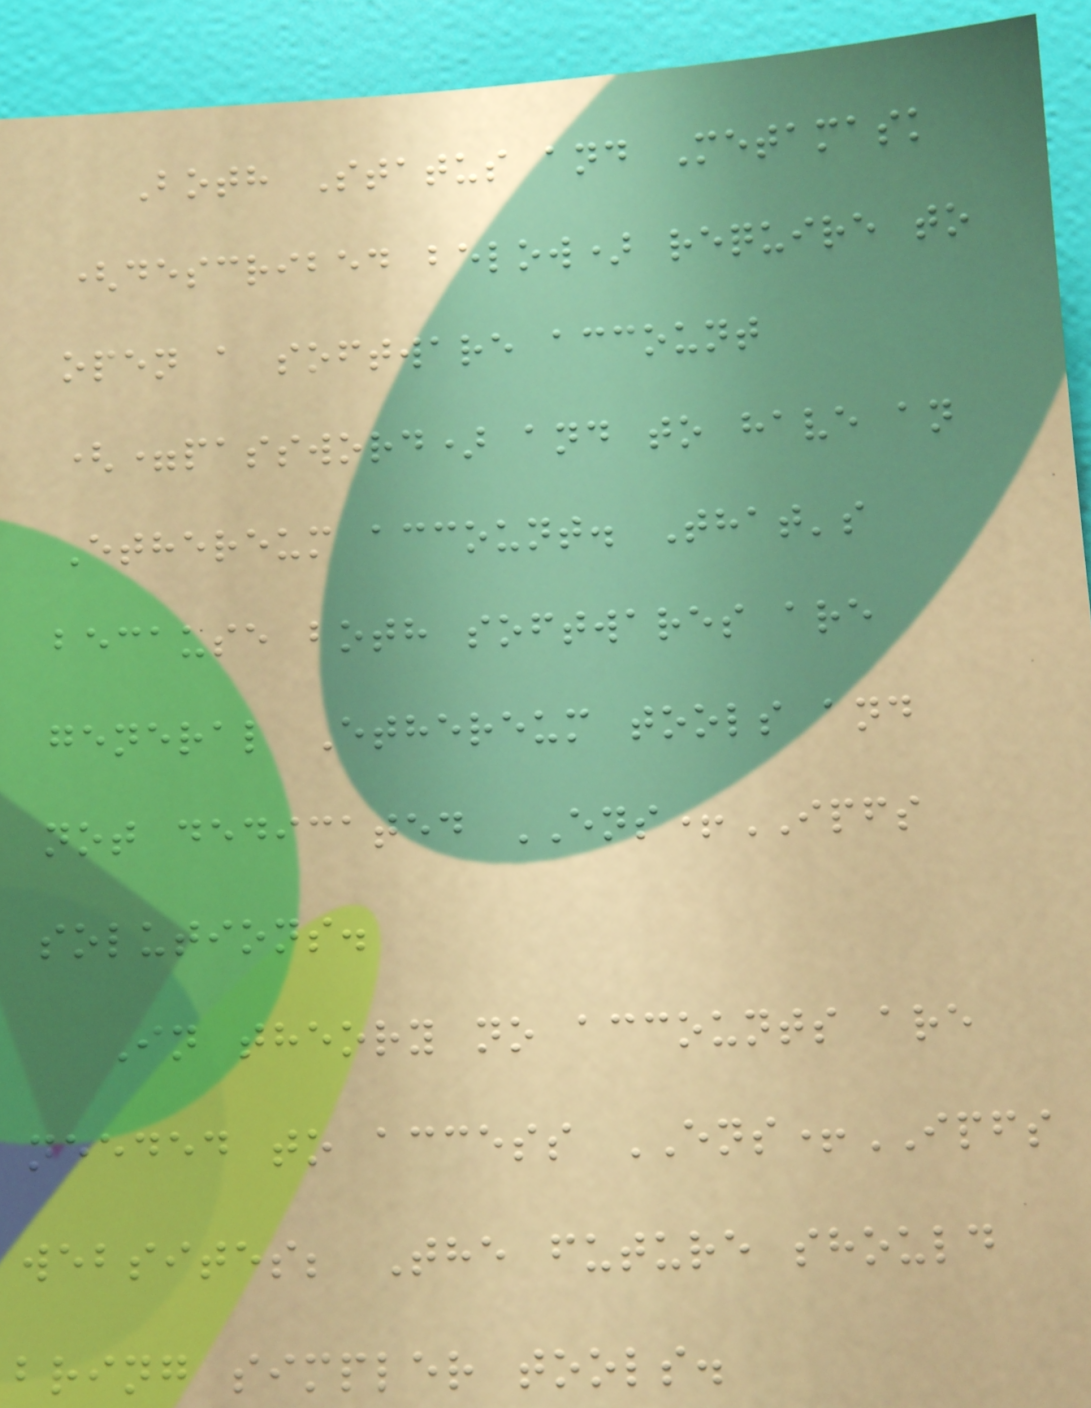Both Status and Metamask
(described below) require to
open a software account
(=password) and to have an
Ethereum account. That's
because both softwares are
general Ethereum tools and
not dedicated ENS+IPFS
solutions.
In theory no accounts are
needed to access ENS+IPFS
websites; The future should
bring simpler tools.
